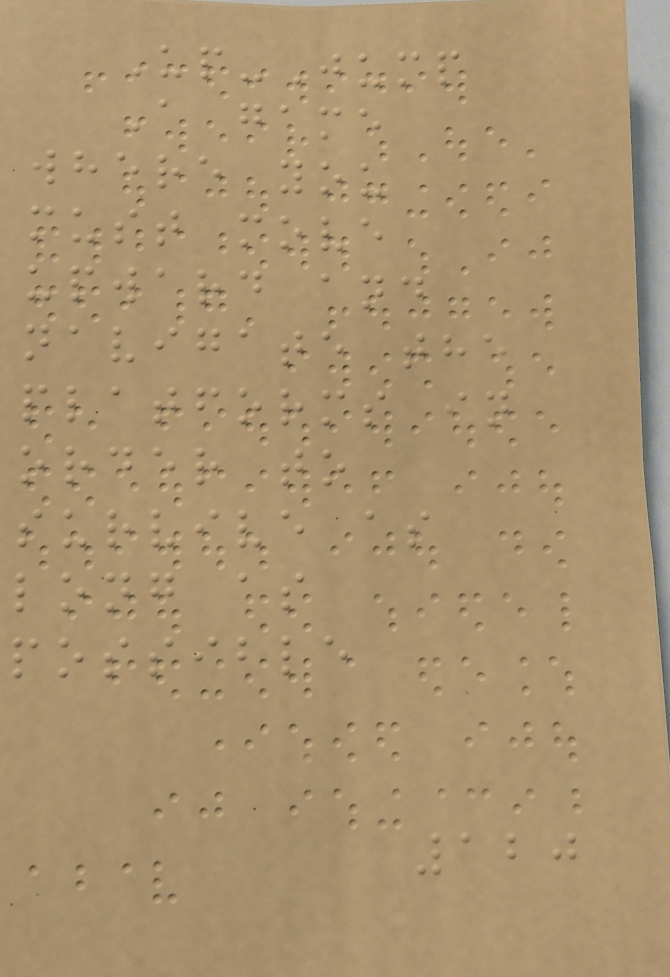Up-Jump
A game
where you
must move
upward and
navigate the
platforms in
order to
survive as
long as
possible
120
